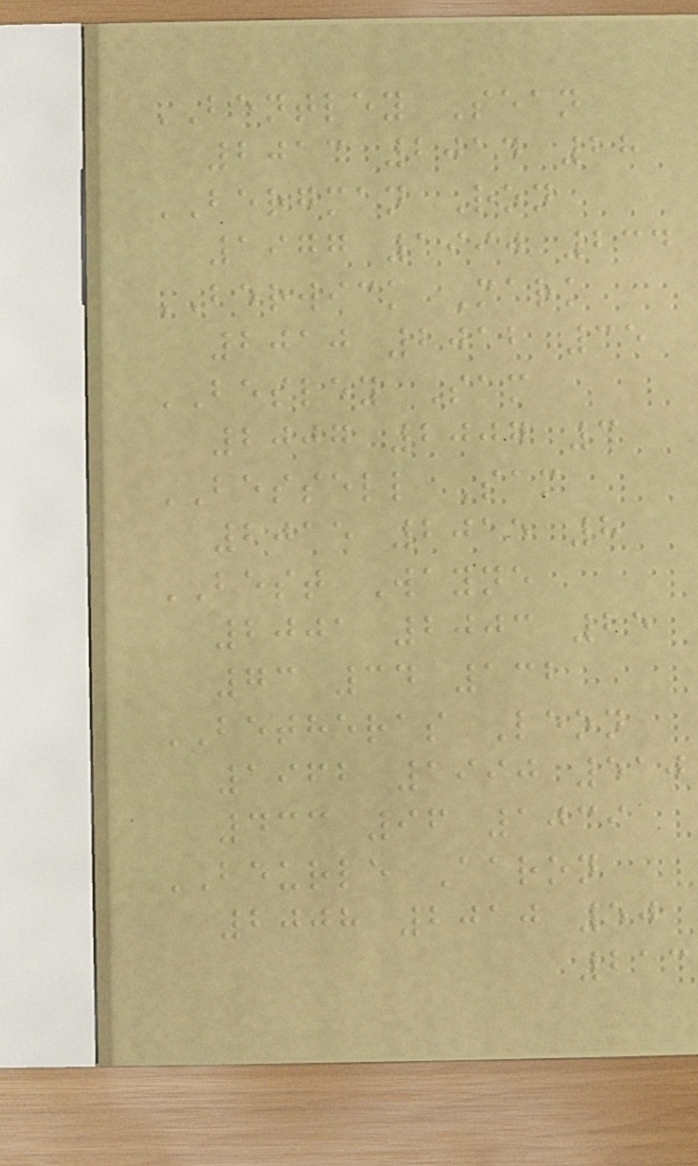BENTLEY Sean
2013 2014 28
BERGMAN Ron
1977 1990 234
BERWICK Mark
2010 2012 35
BESLEY Sam
2007 2007 3
BESSELL Sam
2015 2015 8
BEST Wayne
2001 2003 25
73 34 132
BETHERAS Leon
1962 1990 510
433 96 1039
BEURLE Aaron
2008 2010 50
213
